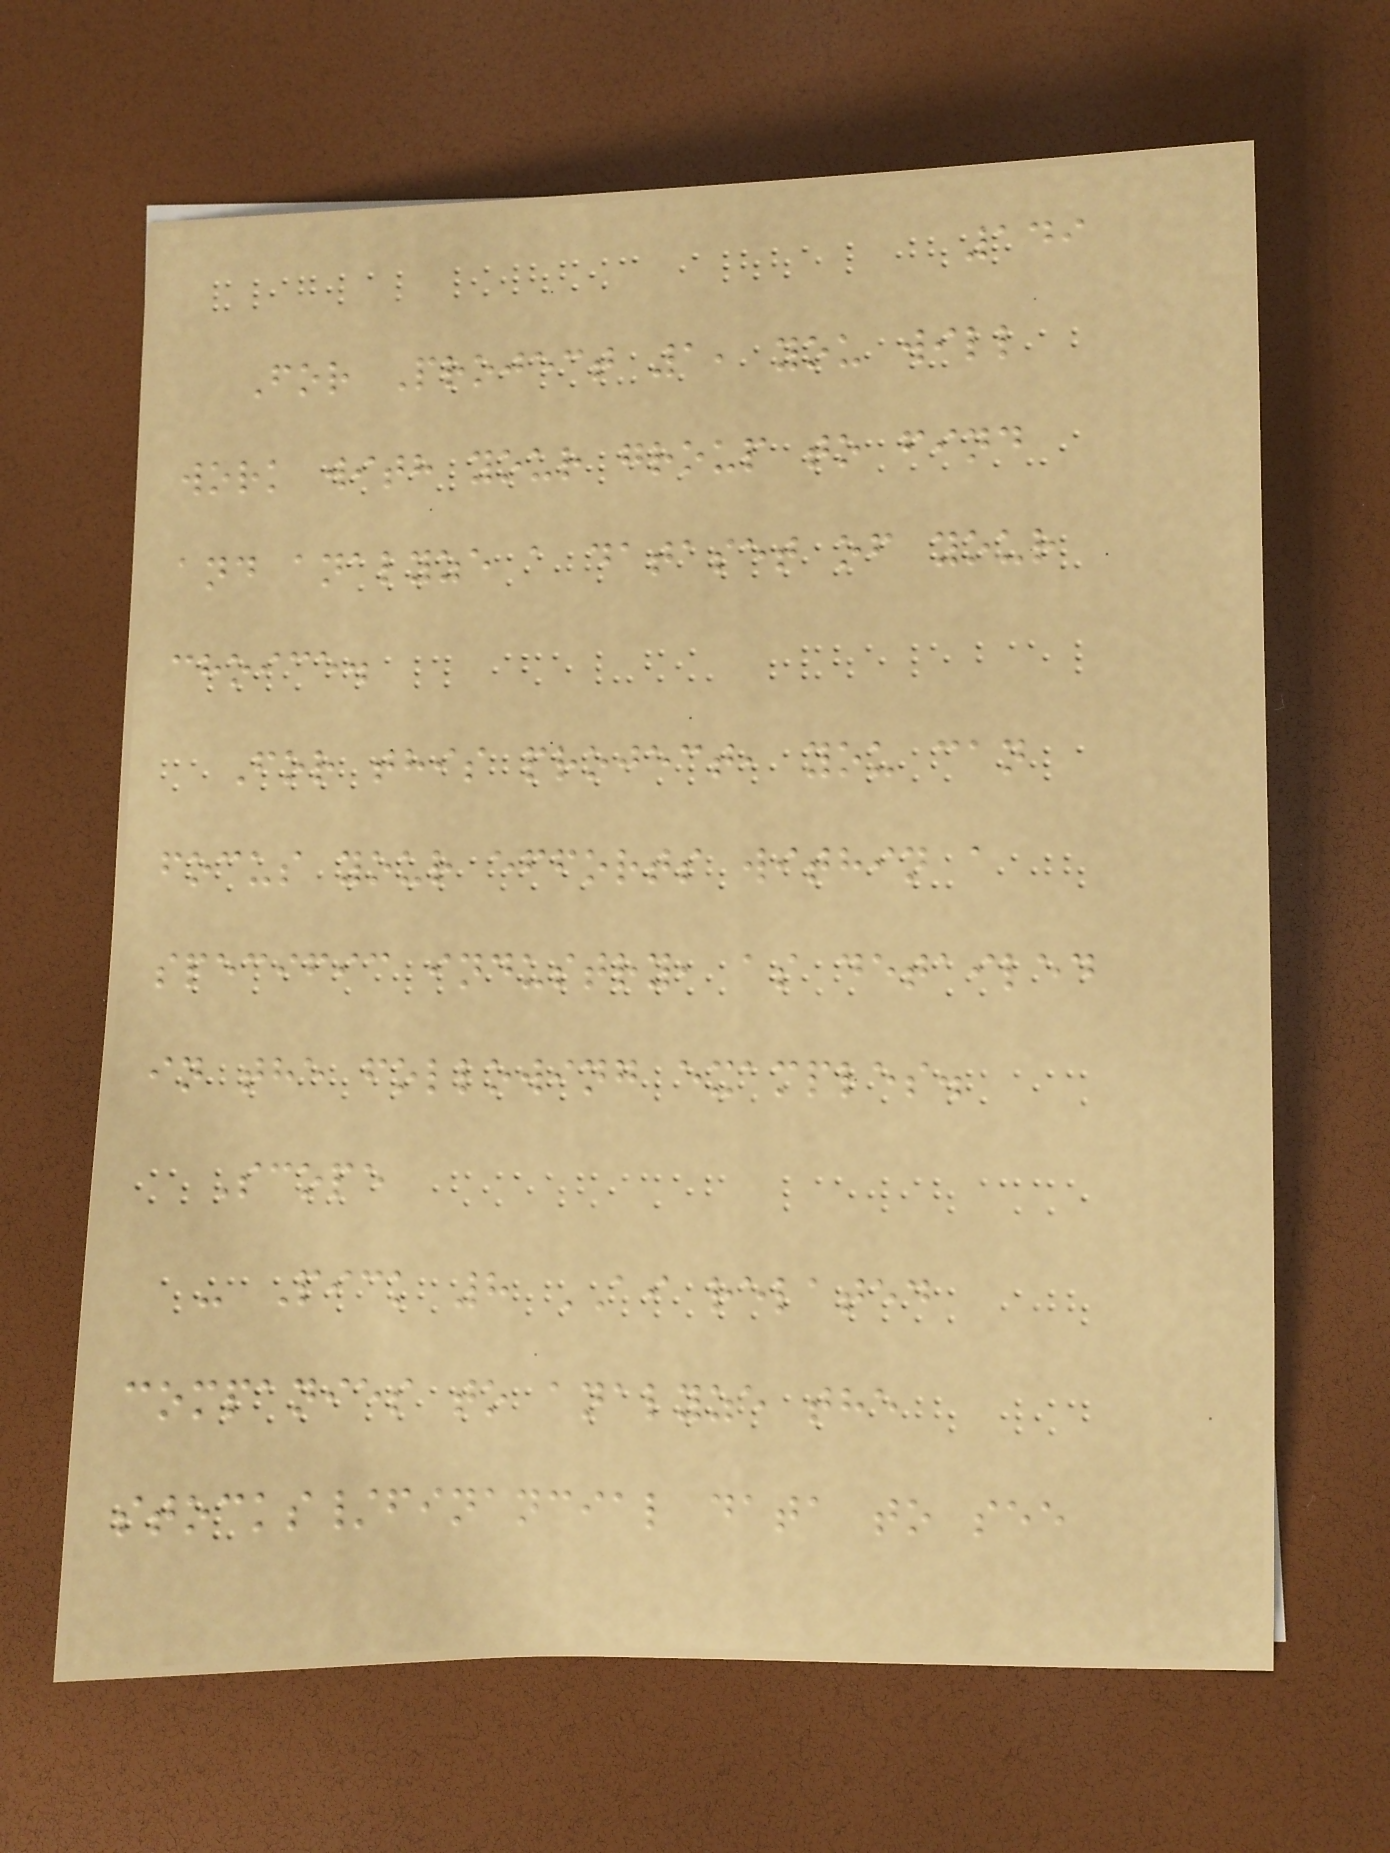149
For Project 1, you will
work with your group to find
and analyze a dataset of your
choice.
For this project, you can
focus your efforts within a
specific industry, as detailed
in the following examples.
Scope
- Pick 8 AI related
companies to analyze the
stocks/financial data to see
